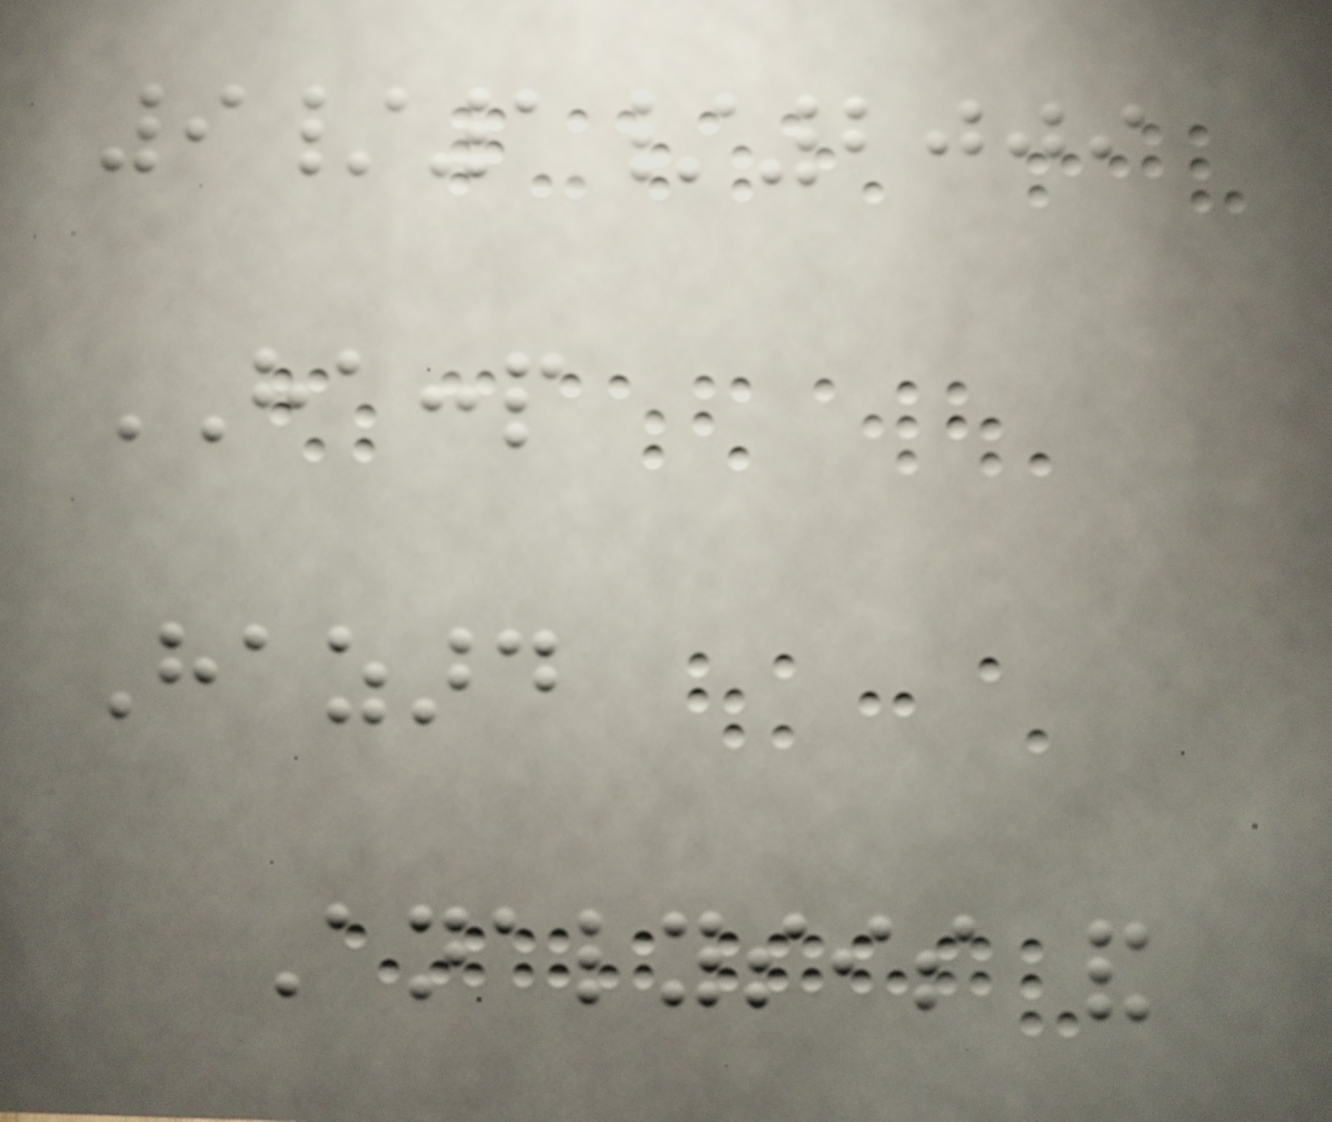9/1/2009
HACCP
Hazard
Analysis and
